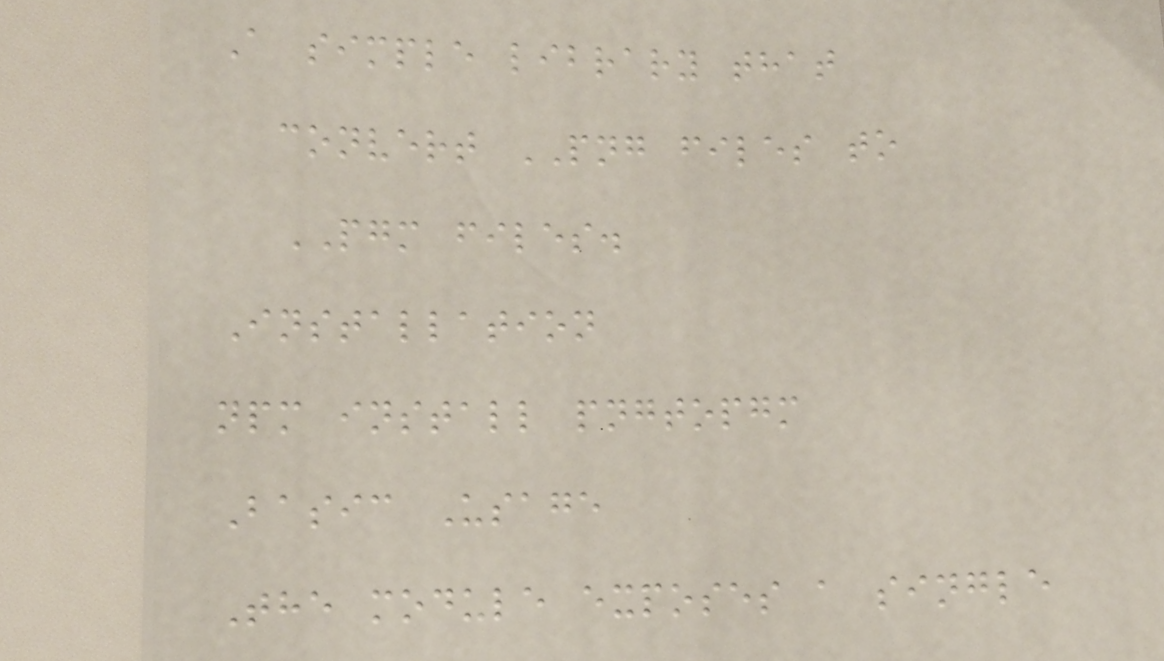A simple library that
convert PNG files to
PGM files.
Installation
npm install pngtopgm
Basic Usage
The module exposes a single
